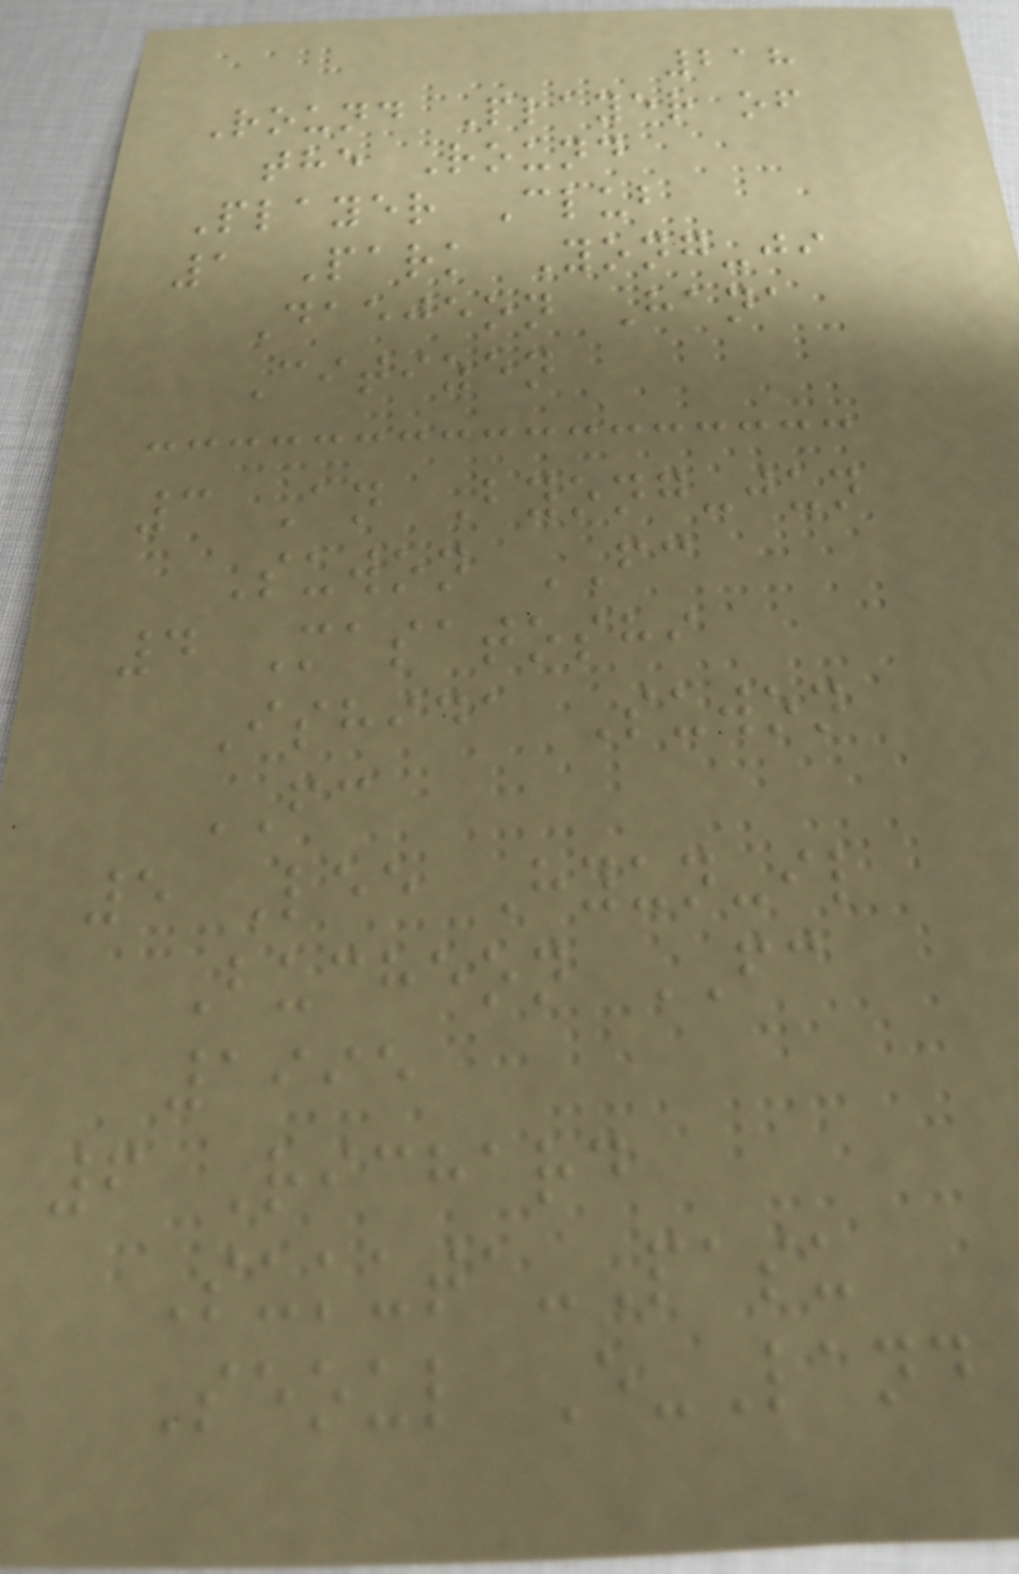218
Round Player of
the Round
Player Club
1 Park Yong-ji
Daejeon Hana
Citizen
3 An Byong-jun
Suwon FC
4 Masatoshi
Ishida Suwon
FC
5 Lee Hyun-il
Bucheon FC
1995
6 Richard
Sukuta-Pasu
Seoul E-Land
